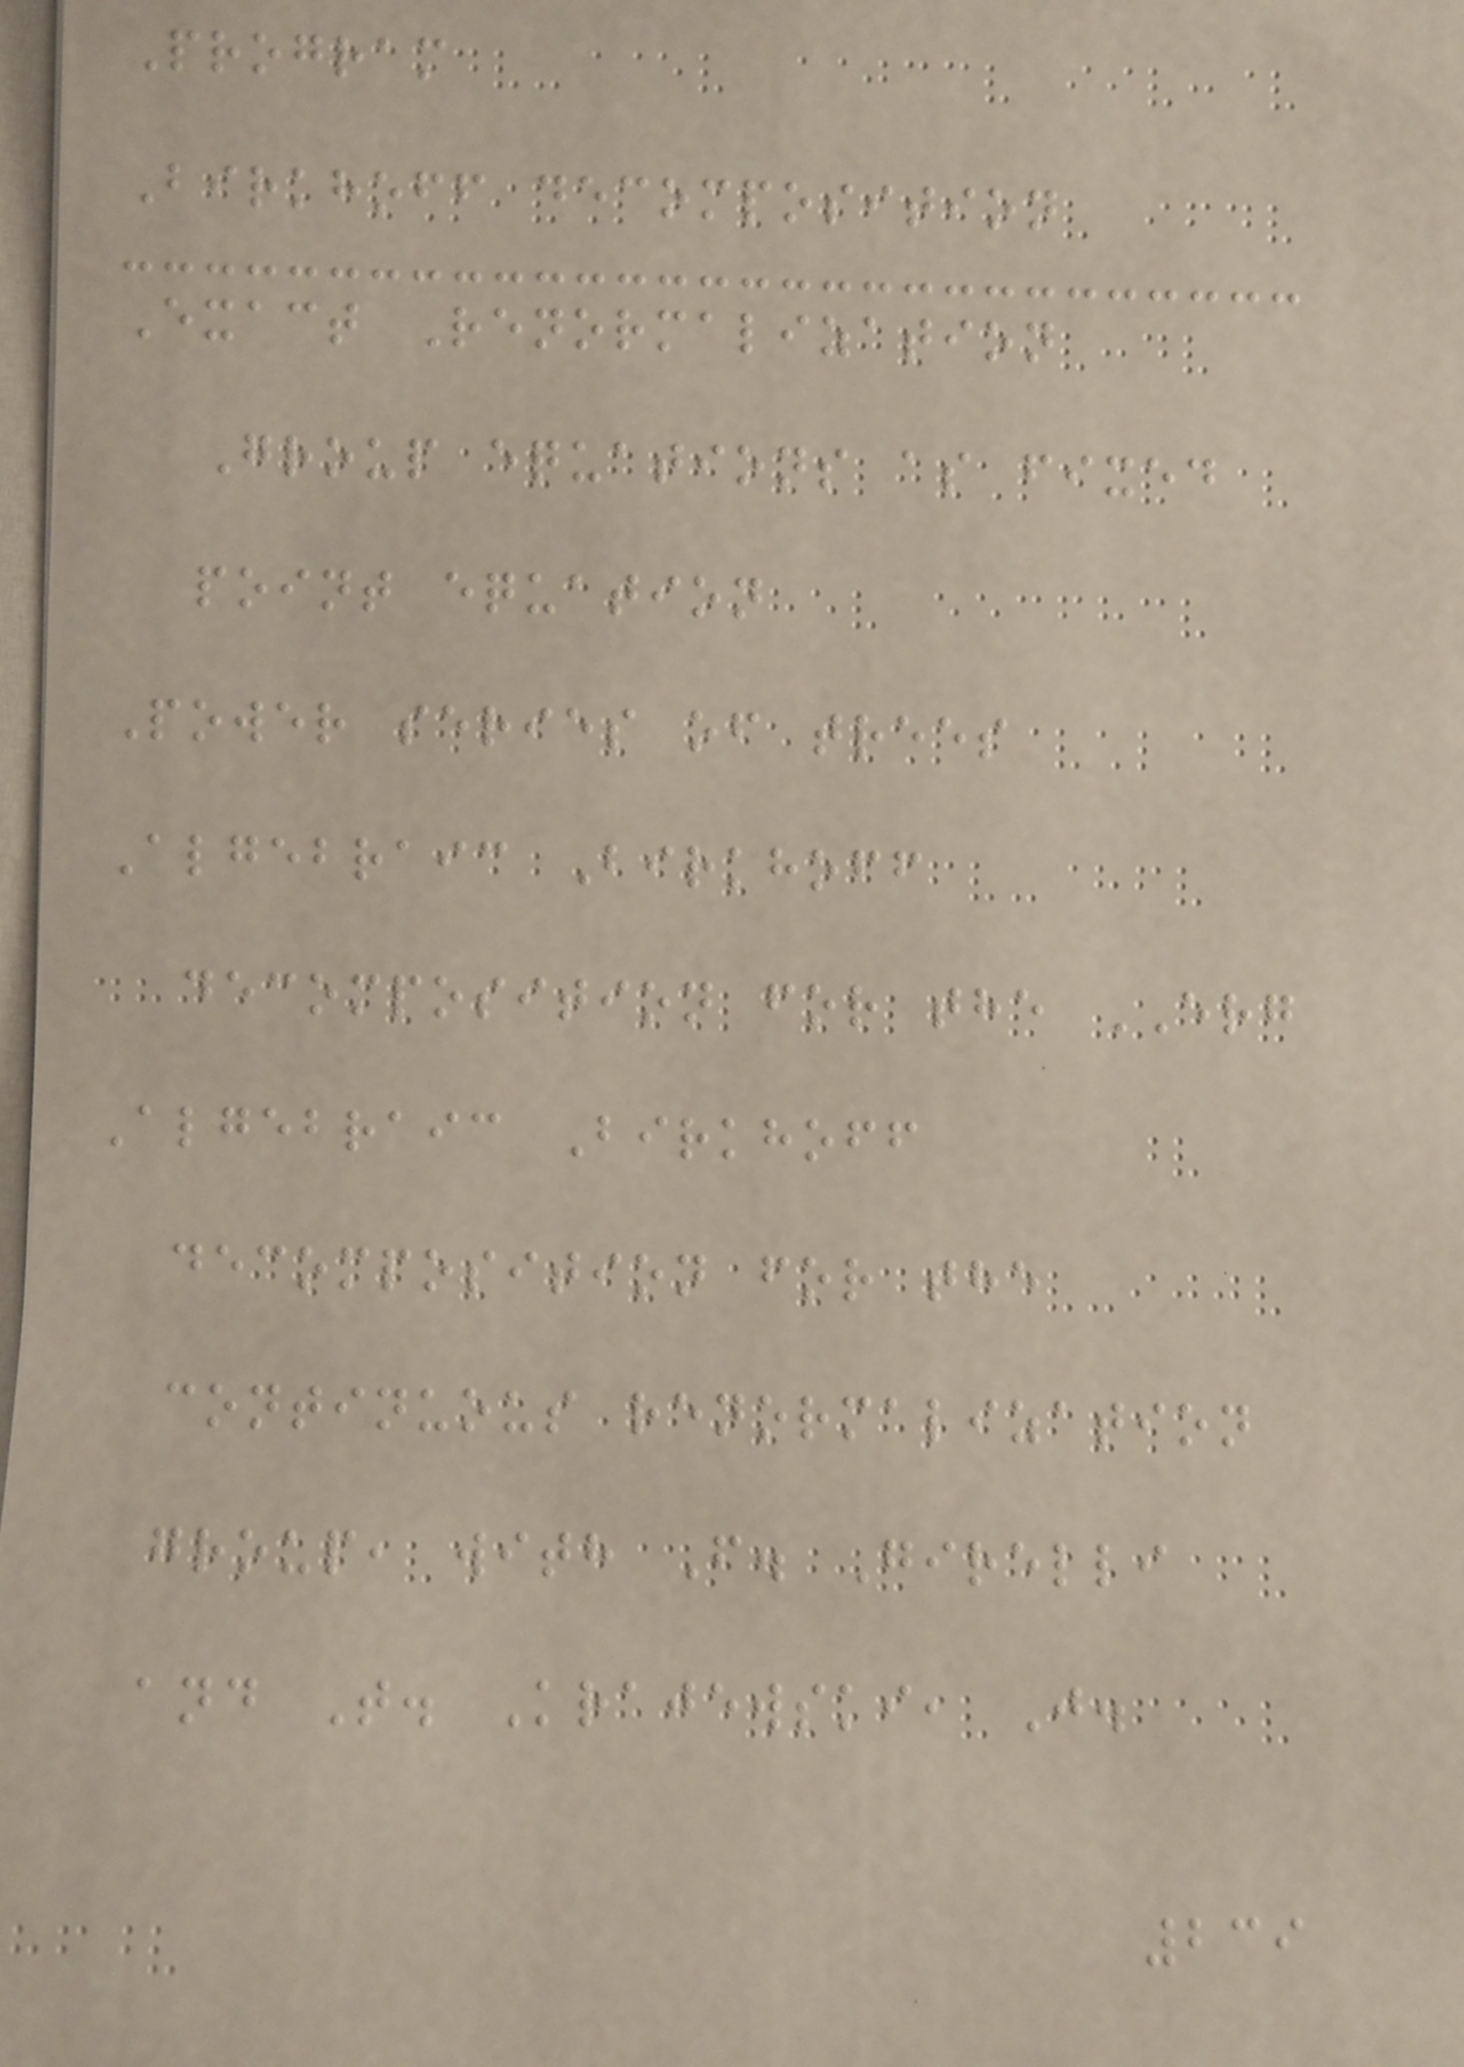Program
Birkhoff decomposition
Exact Renormalization
Group equations as fixed
point equation
Power series of trees
Algebraic Birkhoff
decomposition for the ERG
Algebraic Birkhoff
decomposition for the
continuous renormalization
group, with F. Girelli
and T. Krajewski, J.
239
